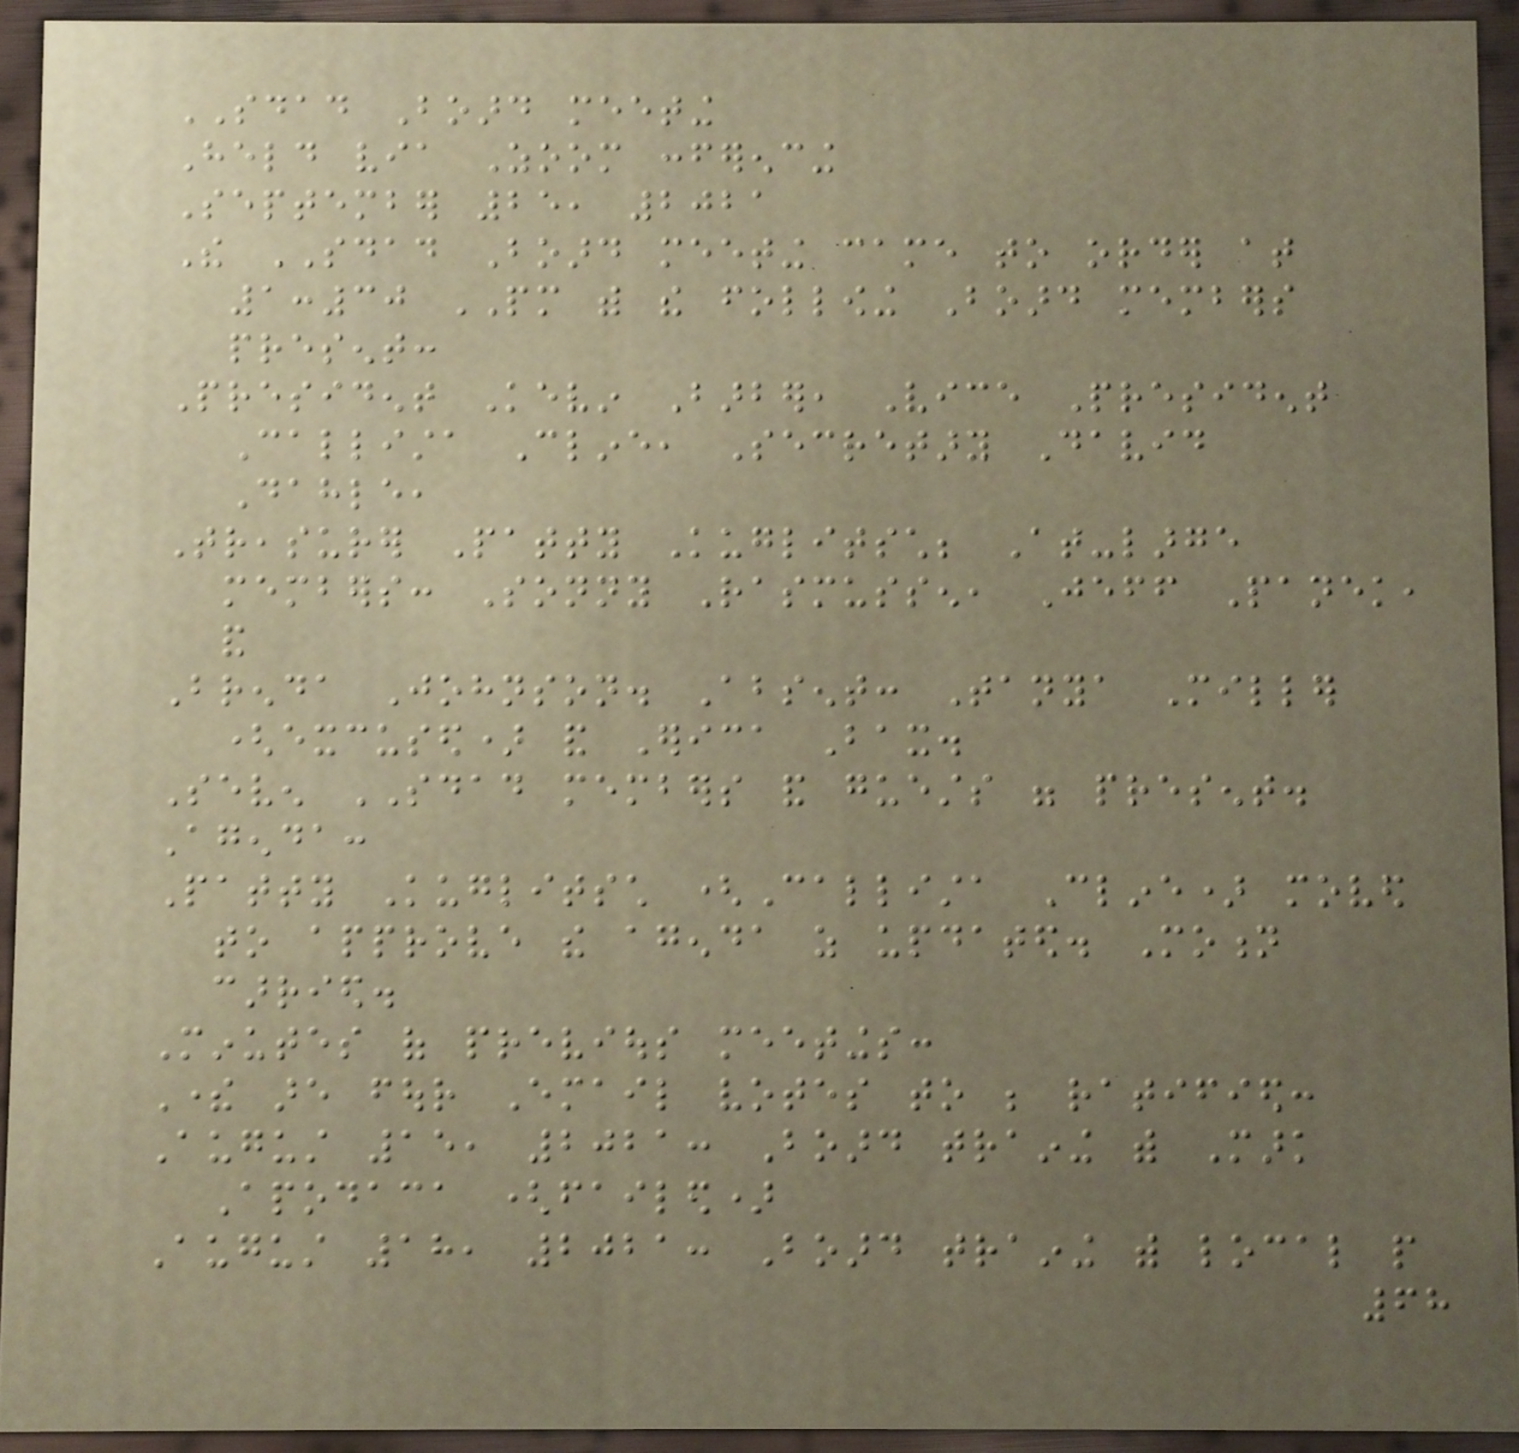SDAD Board meeting
Held via Zoom conferencing
September 25, 2021
The SDAD Board meeting came to order at
1:30 PM with the following Board members
present:
President Kevin Barber, Vice President
Callista Cline, Secretary David
Dahle,
Treasurer Patty Kuglitsch; At-large
members: Sonny Rasmussen, Jeff Panek,
and
Brenda Johnson. Absent: Tanya Miller
(excused) and Erica Bax.
Seven SDAD members and guests were present.
Agenda:
Patty Kuglitsch (Callista Cline) moved
to approve the agenda as updated. Motion
carried.
Minutes of previous meetings:
There are four Email votes to be ratified:
August 15, 2021: Board training with Mark
Apodaca (failed)
August 18, 2021: Board training with local people
68
